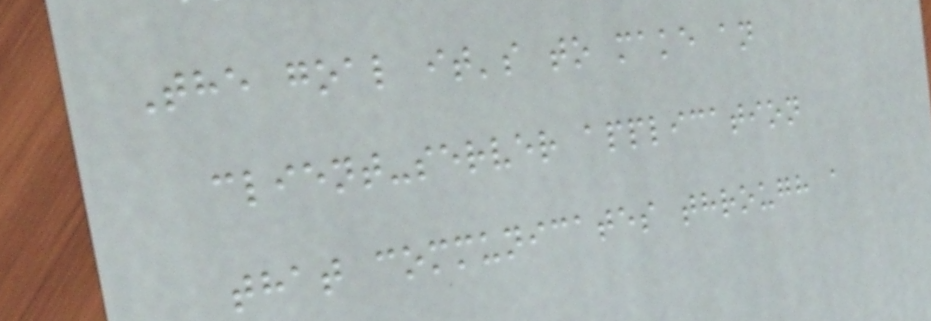The goal it's to make an
client-server application
that communicates through a
